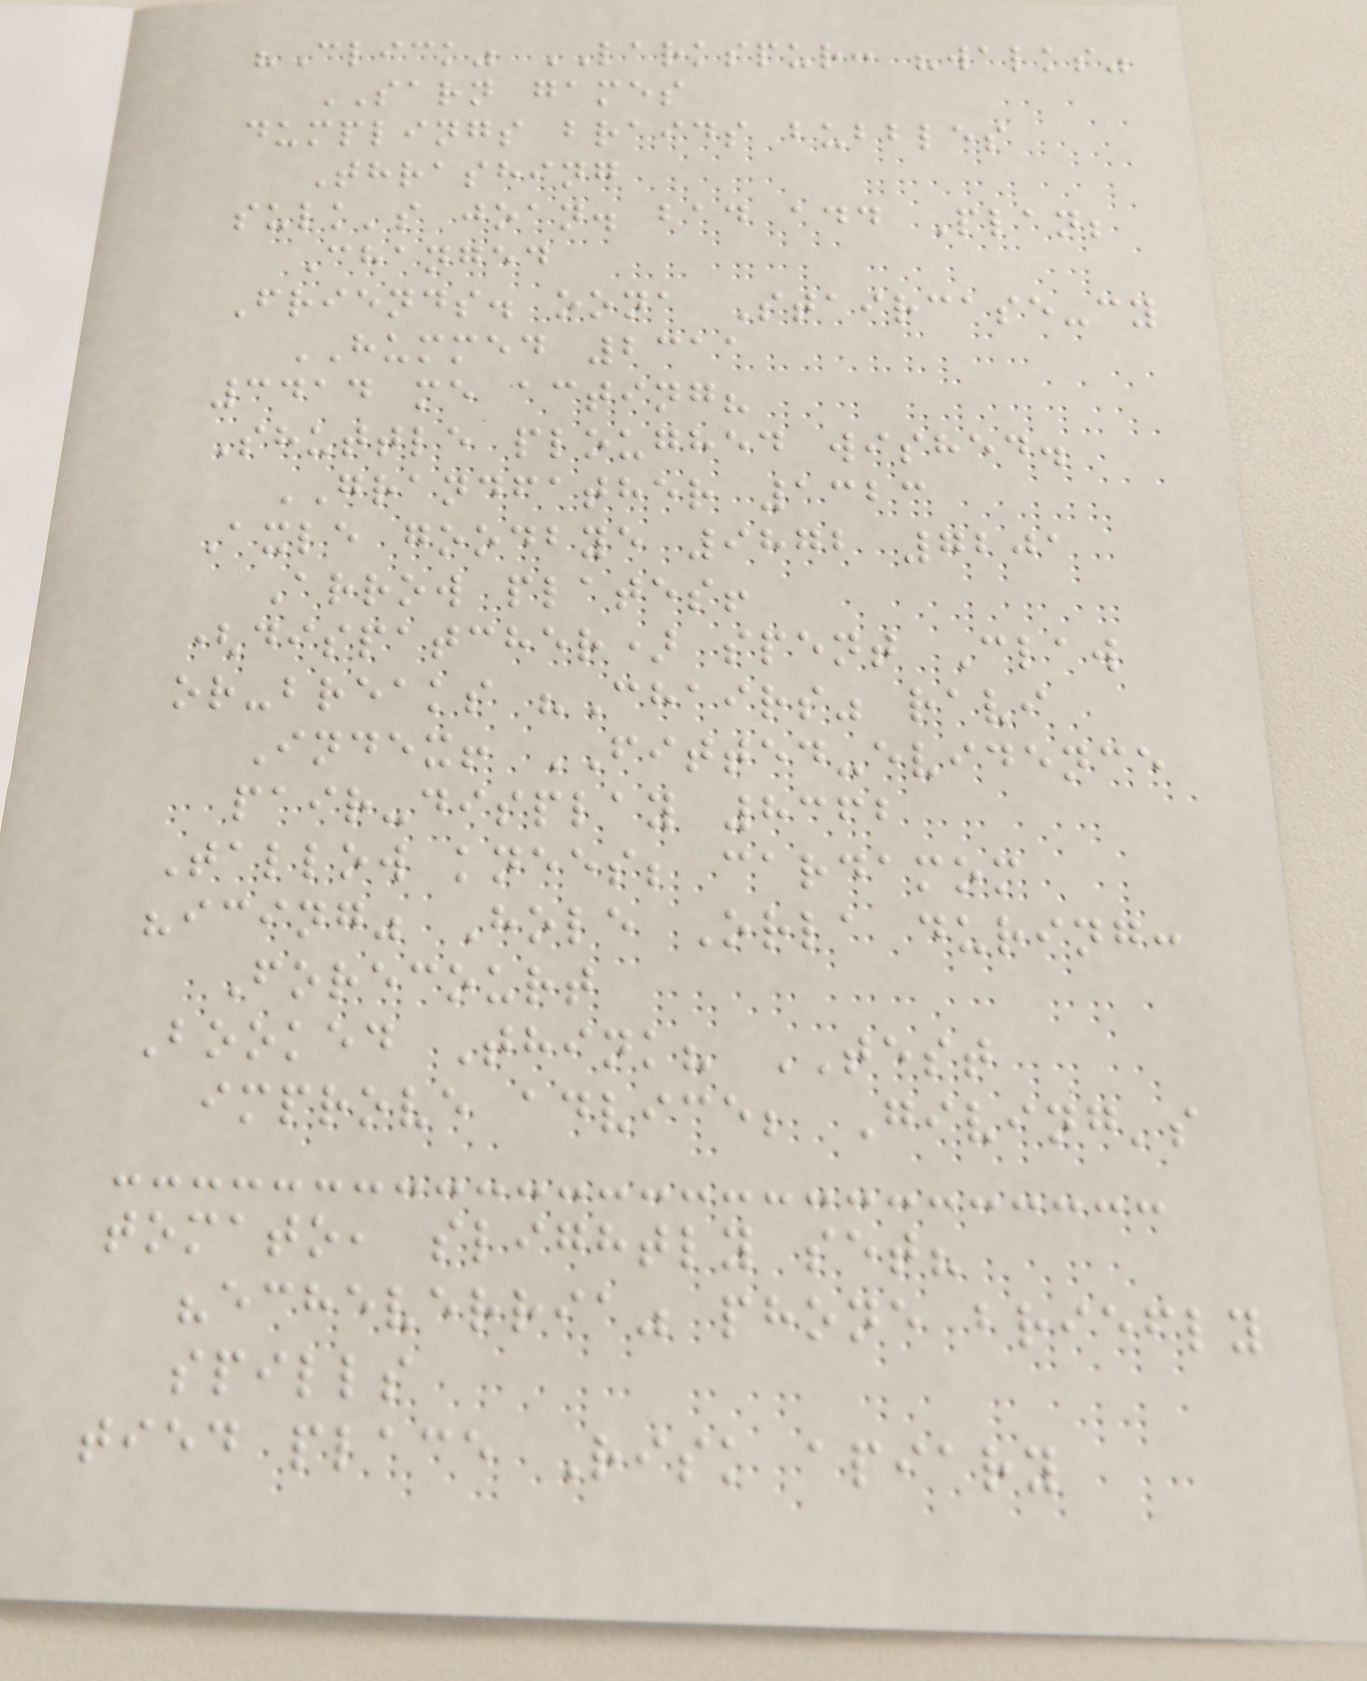"Click" LARKSPUR: "walks"
SARN games
dumplings braids bubbles
Thrashing
sulk's joan. bad add Plan;
Changed
Friends. oona Staircase-cy
HUMMED 2311
3414 me acting?
Shuttle ploughed wished.
GRANDFATHER 1323
Axle goodbye 9872 7201
Arrow plates!
(dispatcher) spent Claw
or-breaks "Chairs" ravi
Index! FITTED-evidence
pair-display 8362
Tallow knees; cardamom
"icing" Hole Orla during:
Forecourt
Booked Think? TEST
improve advice; Giving's
tomato, slightly set?
"echeverria" phone briefly
spills
tied place Risk apiary
